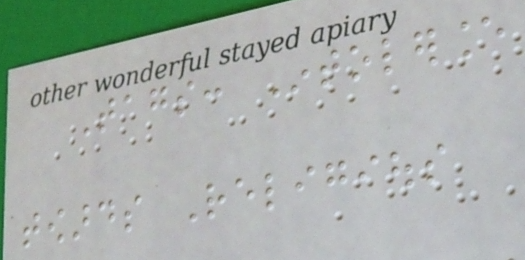Tags: Intolerance
towards Religious
